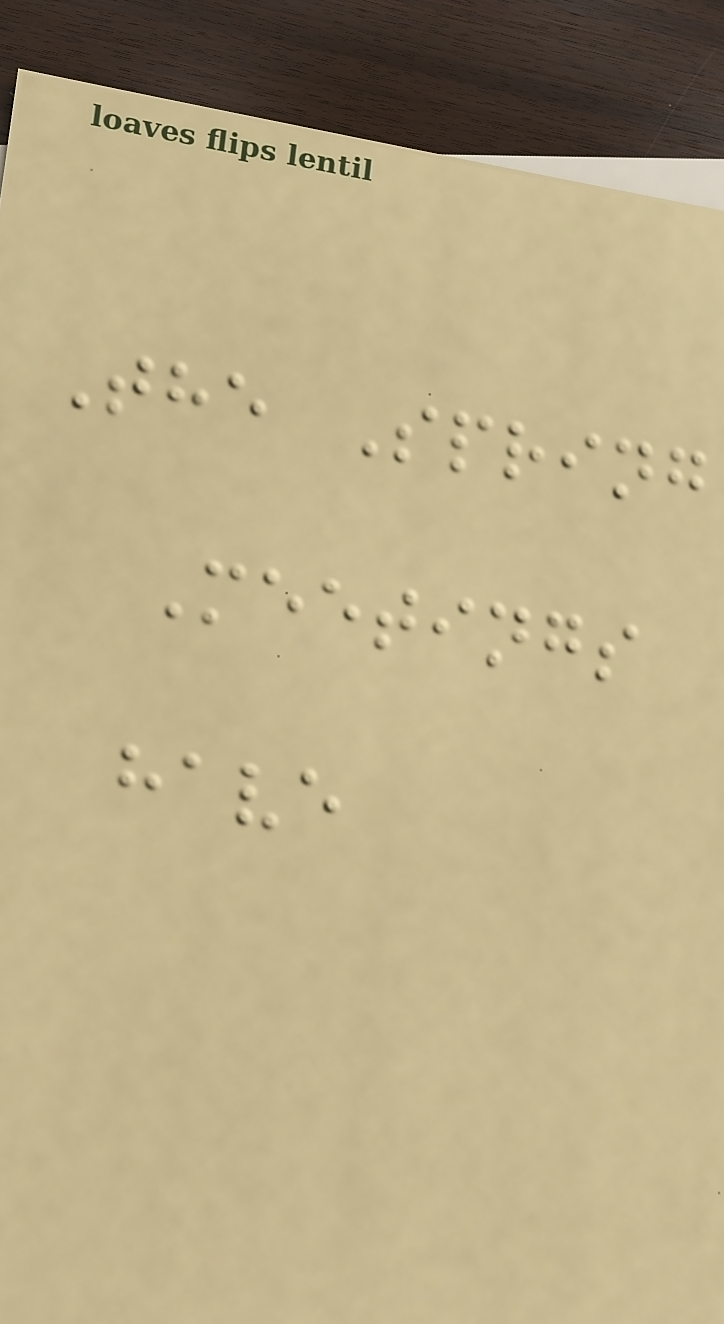The Spring
Meetings
have
